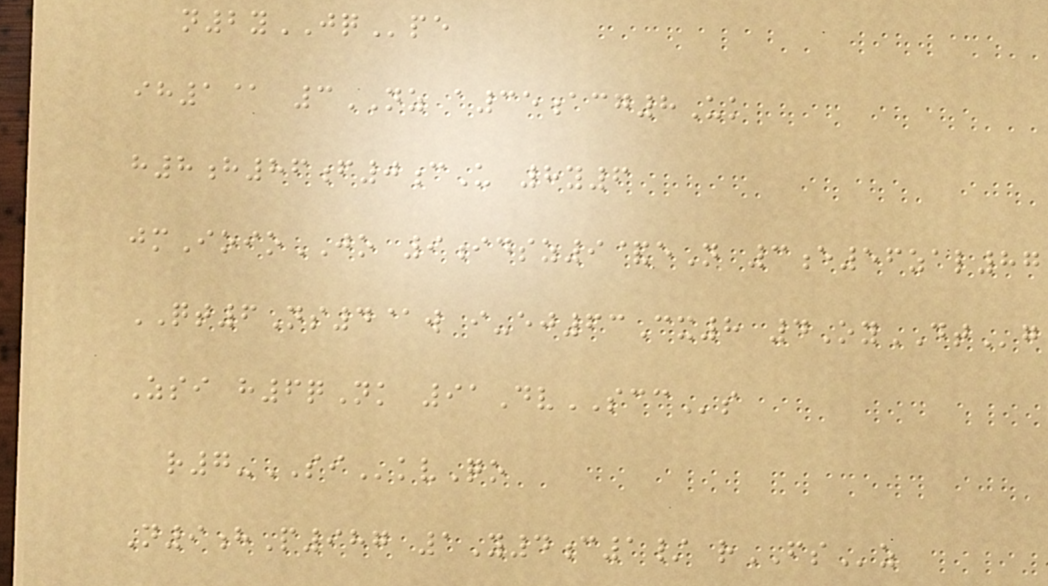n2yJQpe
ih1@ 3NZ a35acg8Uk
h8h86f0cU 8y6
jmIoioJO 9idsz9&eN 3e56zal87
QT6Ns4@w i-ej63Cx8 4OyDTg
Zsi h6qNk 91DvSCCs
r7-SIkvQo
N9hP987 1Y4c1/ rFSz
